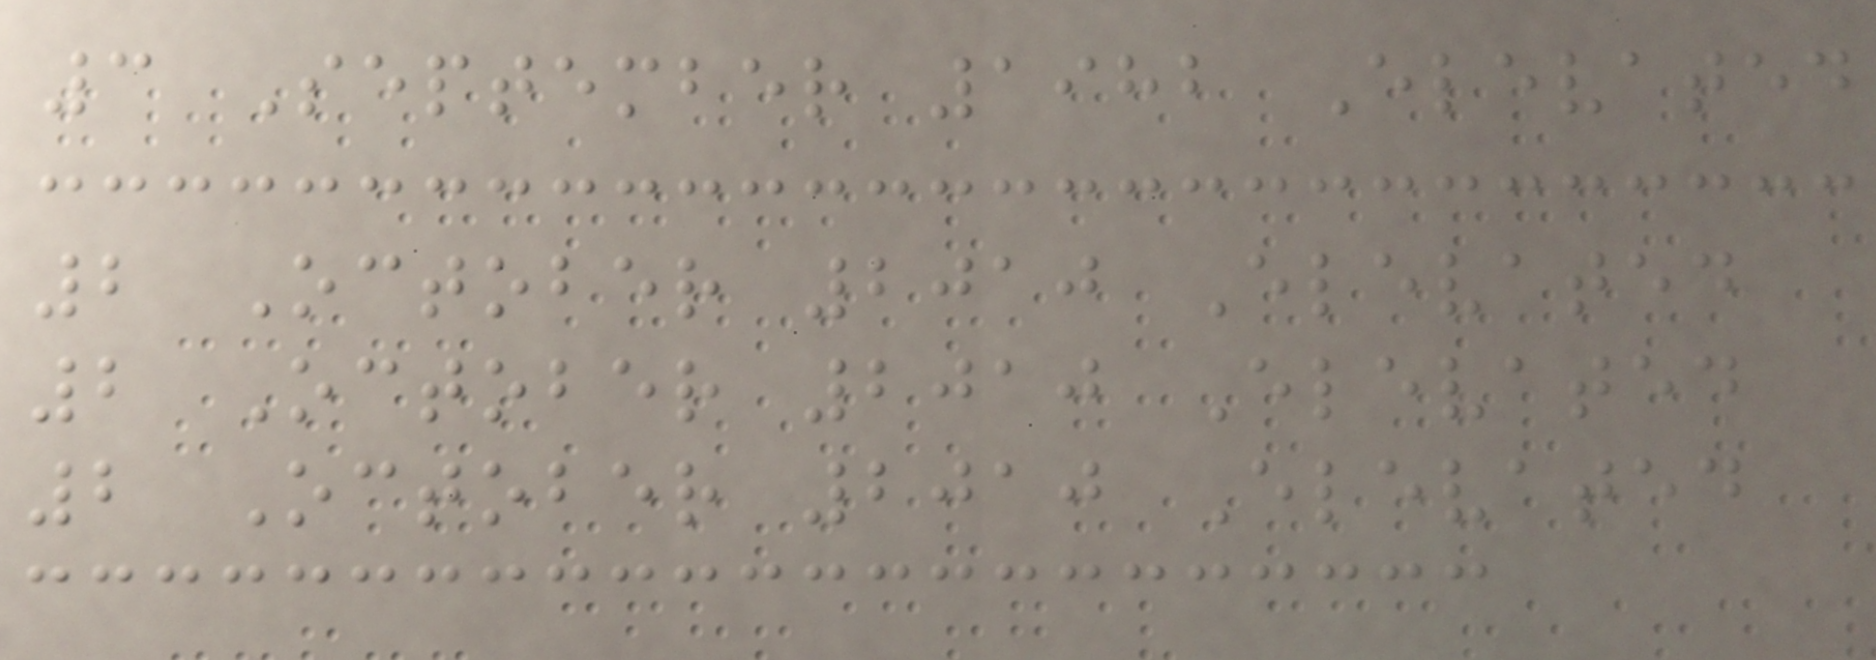3 September 1982 Elevated
2 October 2010 Elevated
2 October 2010 Elevated
2 October 2010 Elevated
